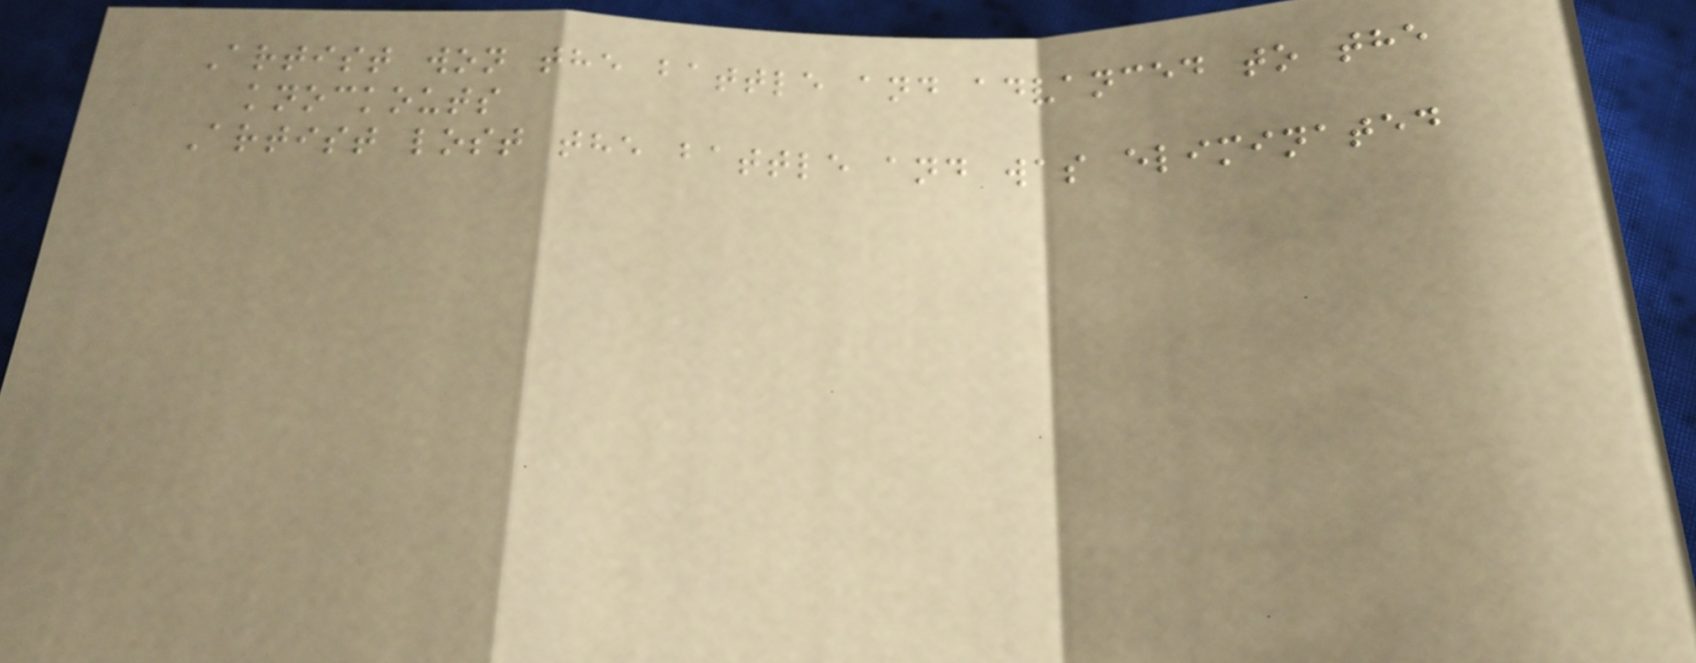Artist won the battle and advanced to the
knockouts
Artist lost the battle and was eliminated
